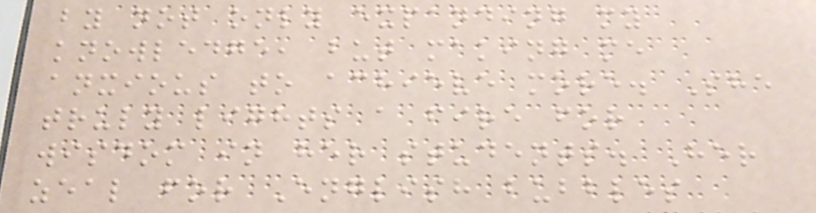by not only expanding my
knowledge, but making me
anxious to achieve more. She
truly lights a fire for
wisdom in her students. Her
zeal for English bubbles
